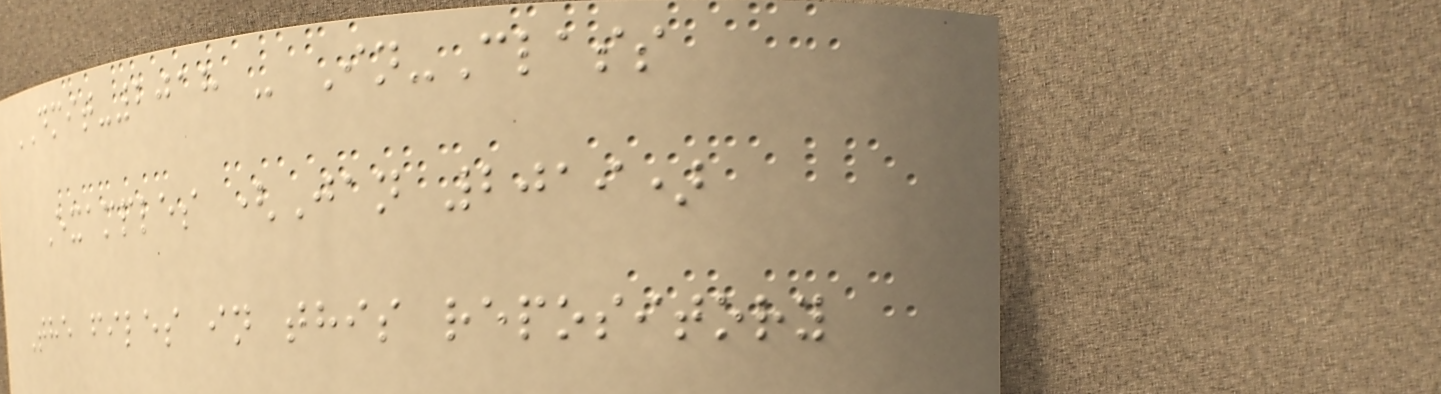DMIT-2018 - In-Class
Examples (Jan 2019)
The files in this repository
